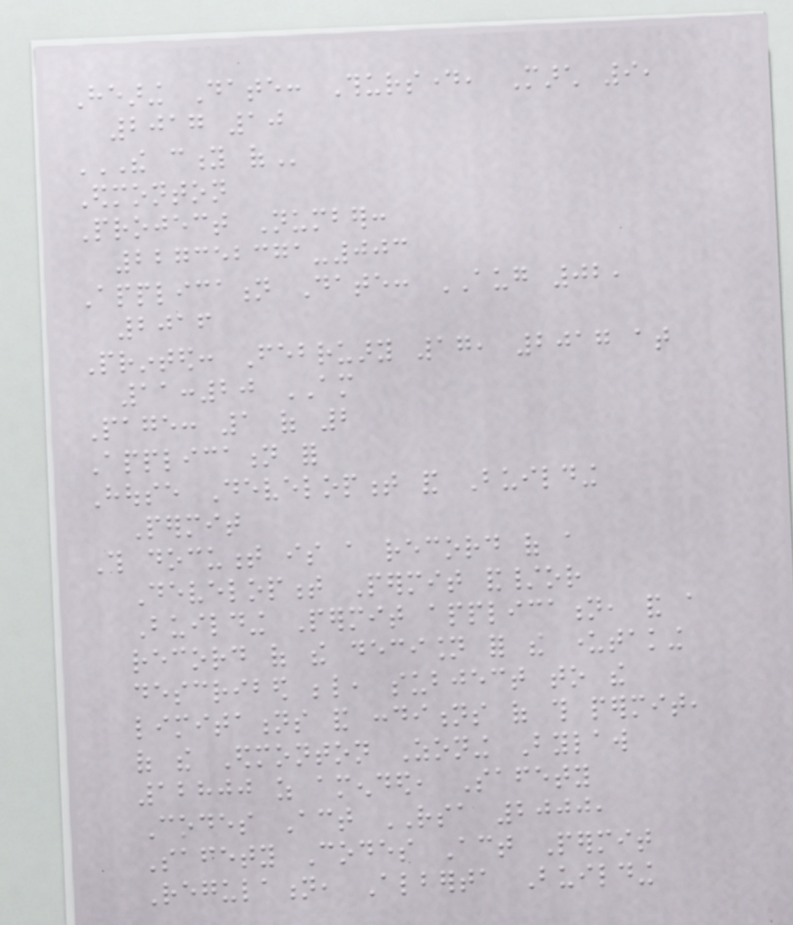Hearing Date: Thursday, March 9,
2017 10
THE CITY OF
Edmonton
Project Number:
227352371-003
Application Date: AUG 02,
2016
Printed: February 17, 2017 at
11:20 AM
Page: 1 of 2
Application for
House Development and Building
Permit
This document is a record of a
Development Permit and/or
Building Permit application, and a
record of the decision for the undertaking
described below, subject to the
limitations and conditions of this permit,
of the Edmonton Zoning Bylaw
12800 as amended, Safety
Codes Act RSA 2000,
Safety Codes Act Permit
Regulation, Alberta Building
